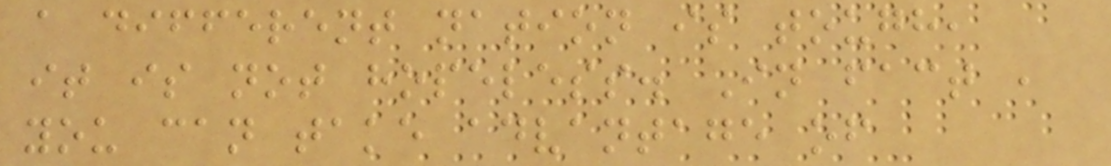a different nation is tough,
it is not hopeless. In fact ,
you can take advantage of
